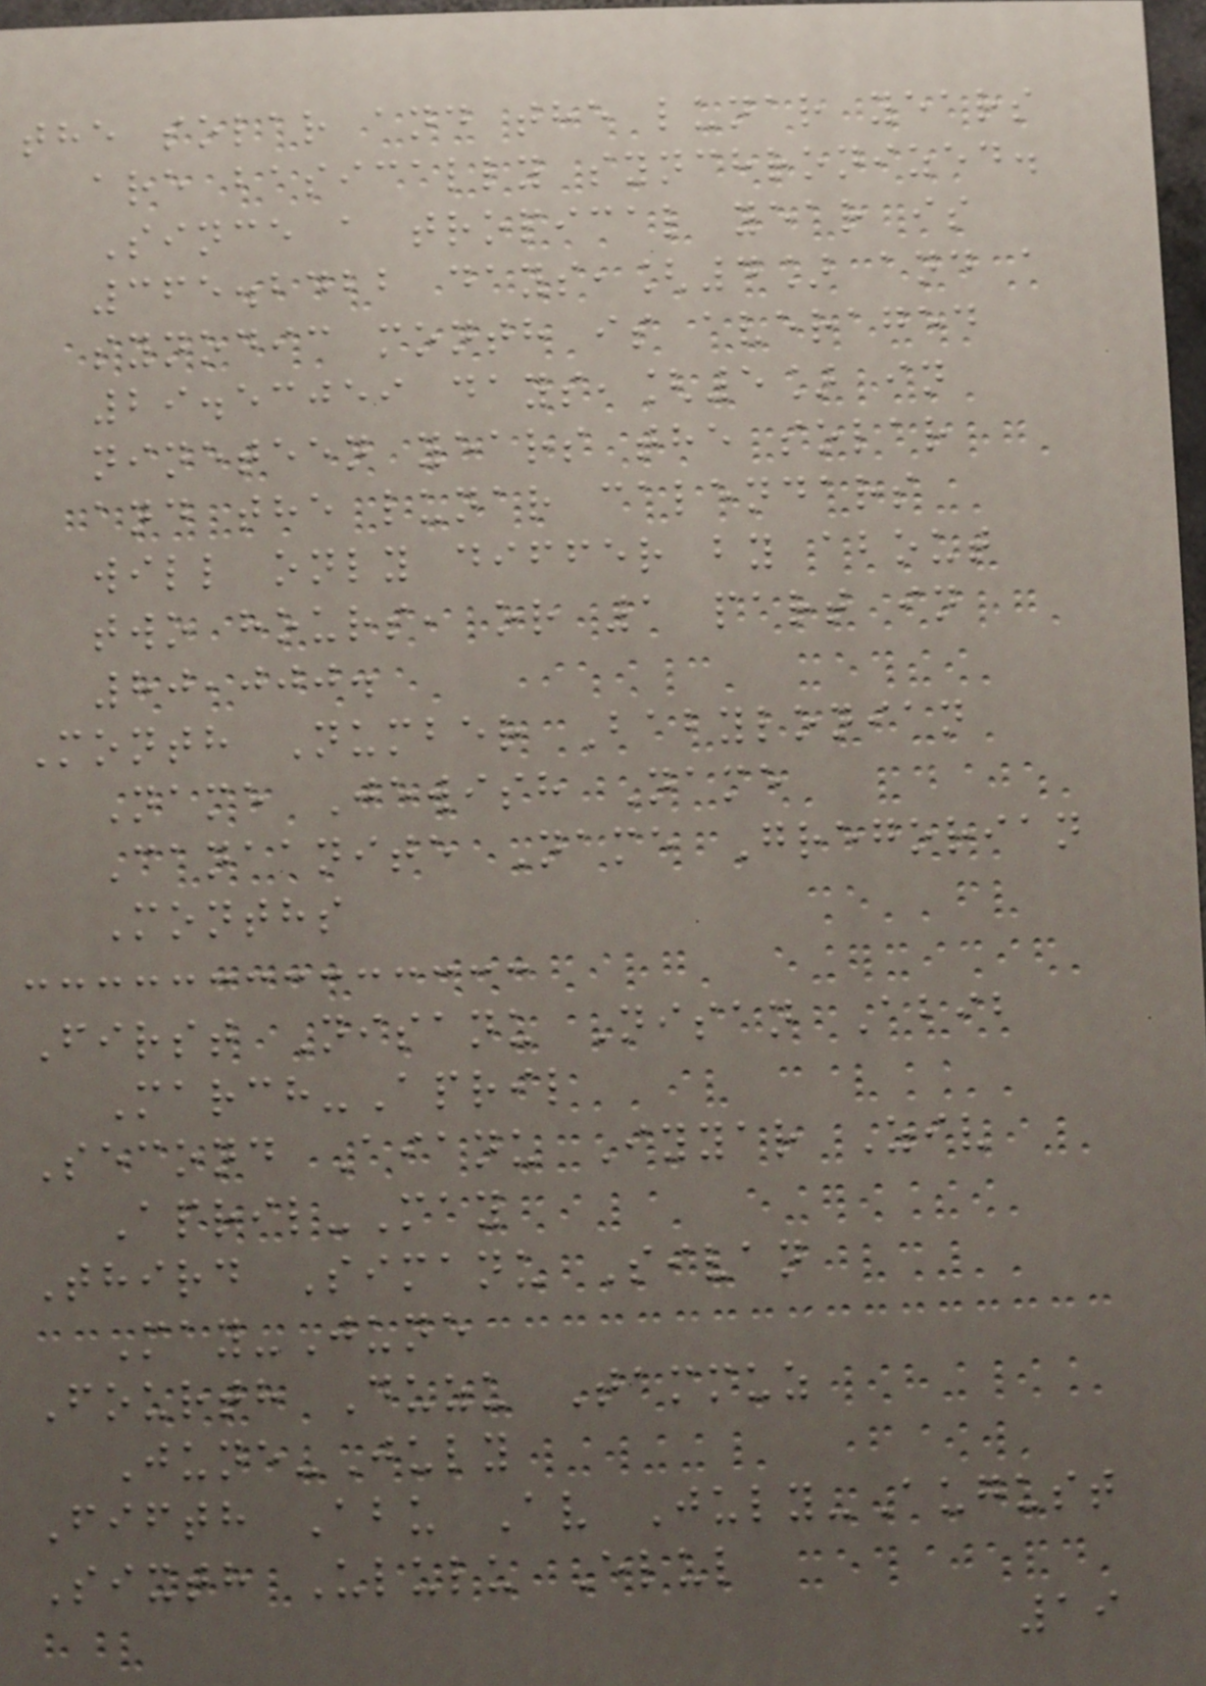the solar and the lunar years
are basically synchronized.
Since a tropical year is
365.2422 days,[4] and a
synodic month is averaged
29.53059 days,[5] in
nineteen years the solar
and the lunar calendars
will only differ by about
two hours, or 1 part in
80,000.
Month Number Babylonian
Name Jewish Name
Canaanite Name Gregorian
Months
First Nisanu Nisan Abib
March-April
Second Aianu Iyyar Ziv
April-May
Third Simanu Sivan
May-June
Fourth Duzu Tammuz
June-July
Fifth Abu Av July-August
Sixth Ululu Elul
19
